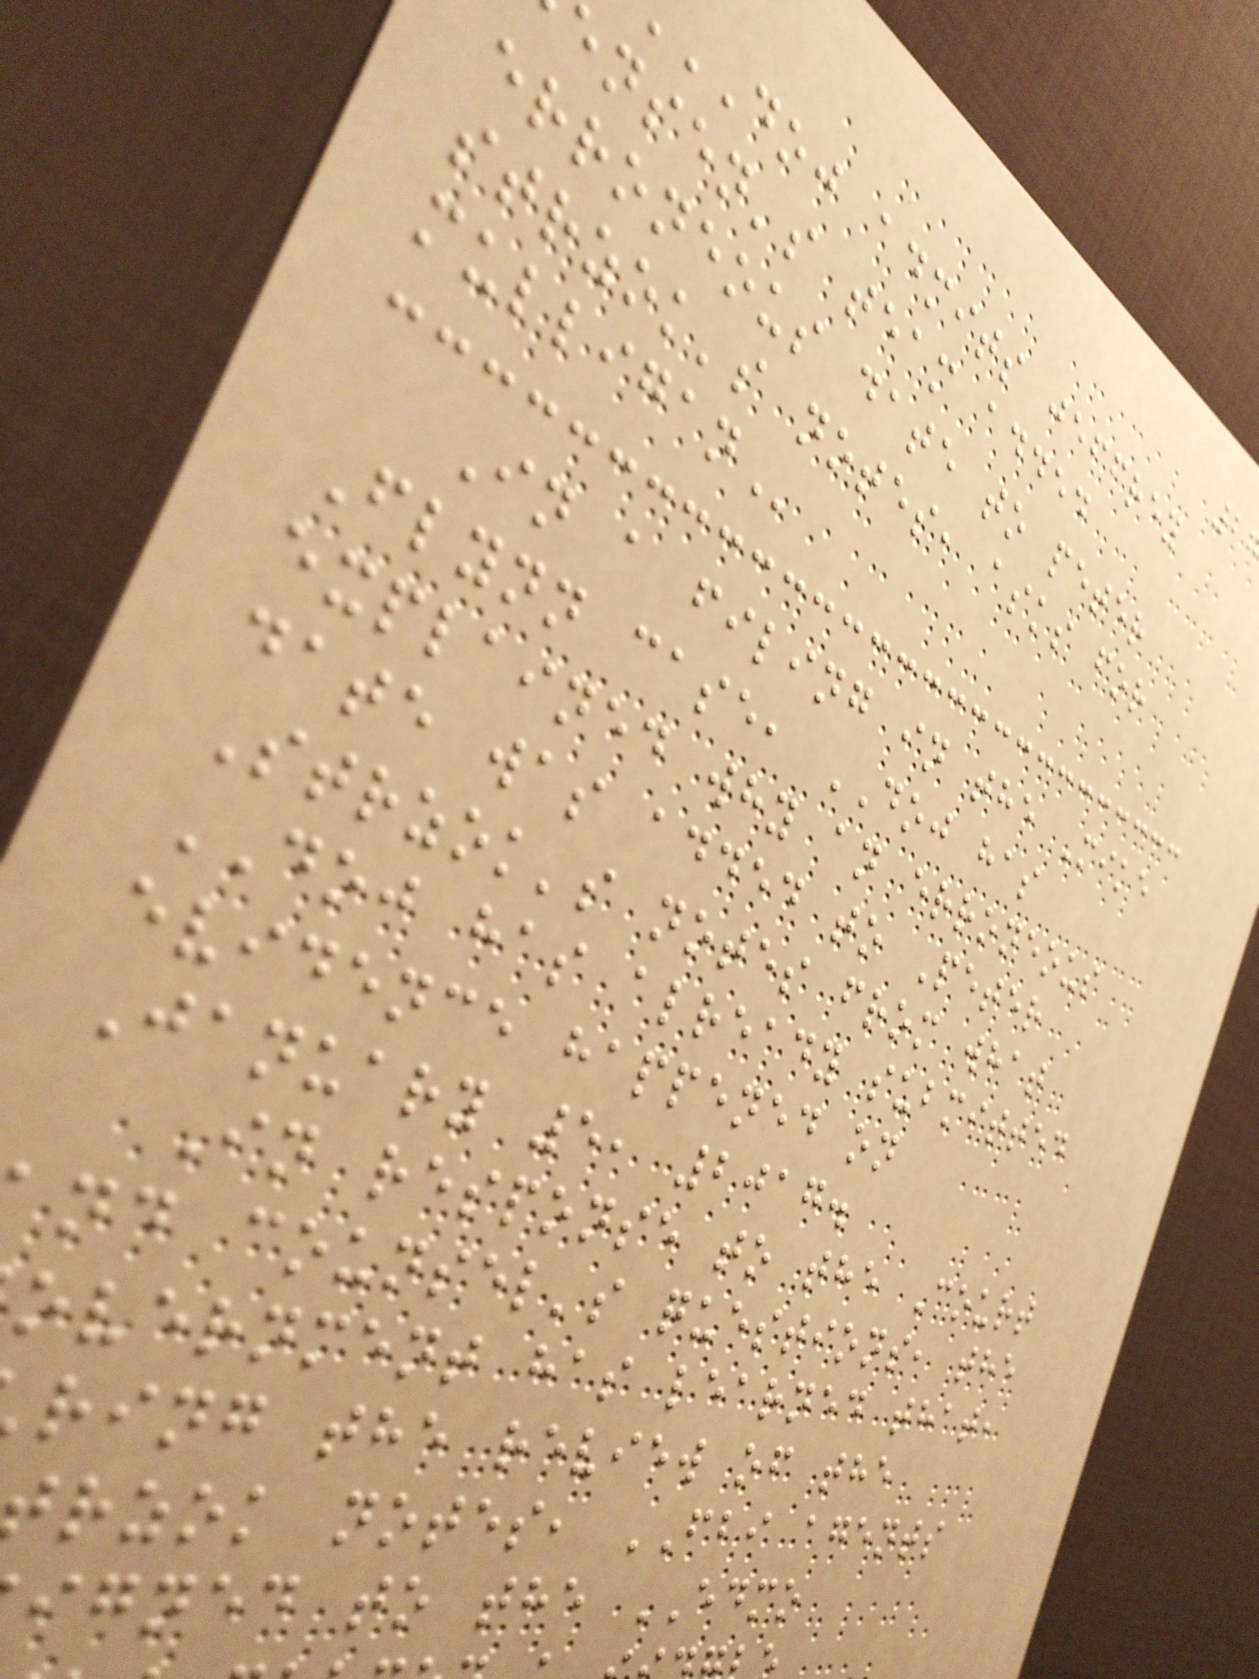DOJ admits jeffrey
ensen's team added
erroneous date to peter
strzok's notes, asks for
In a filing in the Mike
Flynn case, DOJ has
explained why an erroneous
date was added to Peter
Strzok's notes from what
DOJ has already submitted
evidence happened on
January 5, 2017.
In response to the Court
nd counsel's questions, the
overnment has learned that,
ring the review of the
rzok notes, FBI agents
igned to the EDMO
